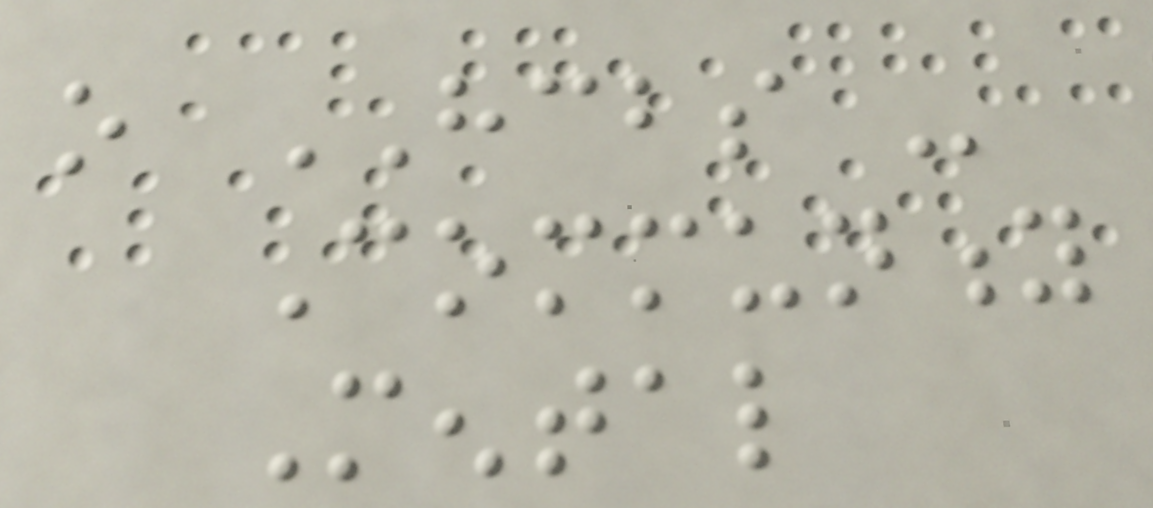o HCBS -
Community
Mental
